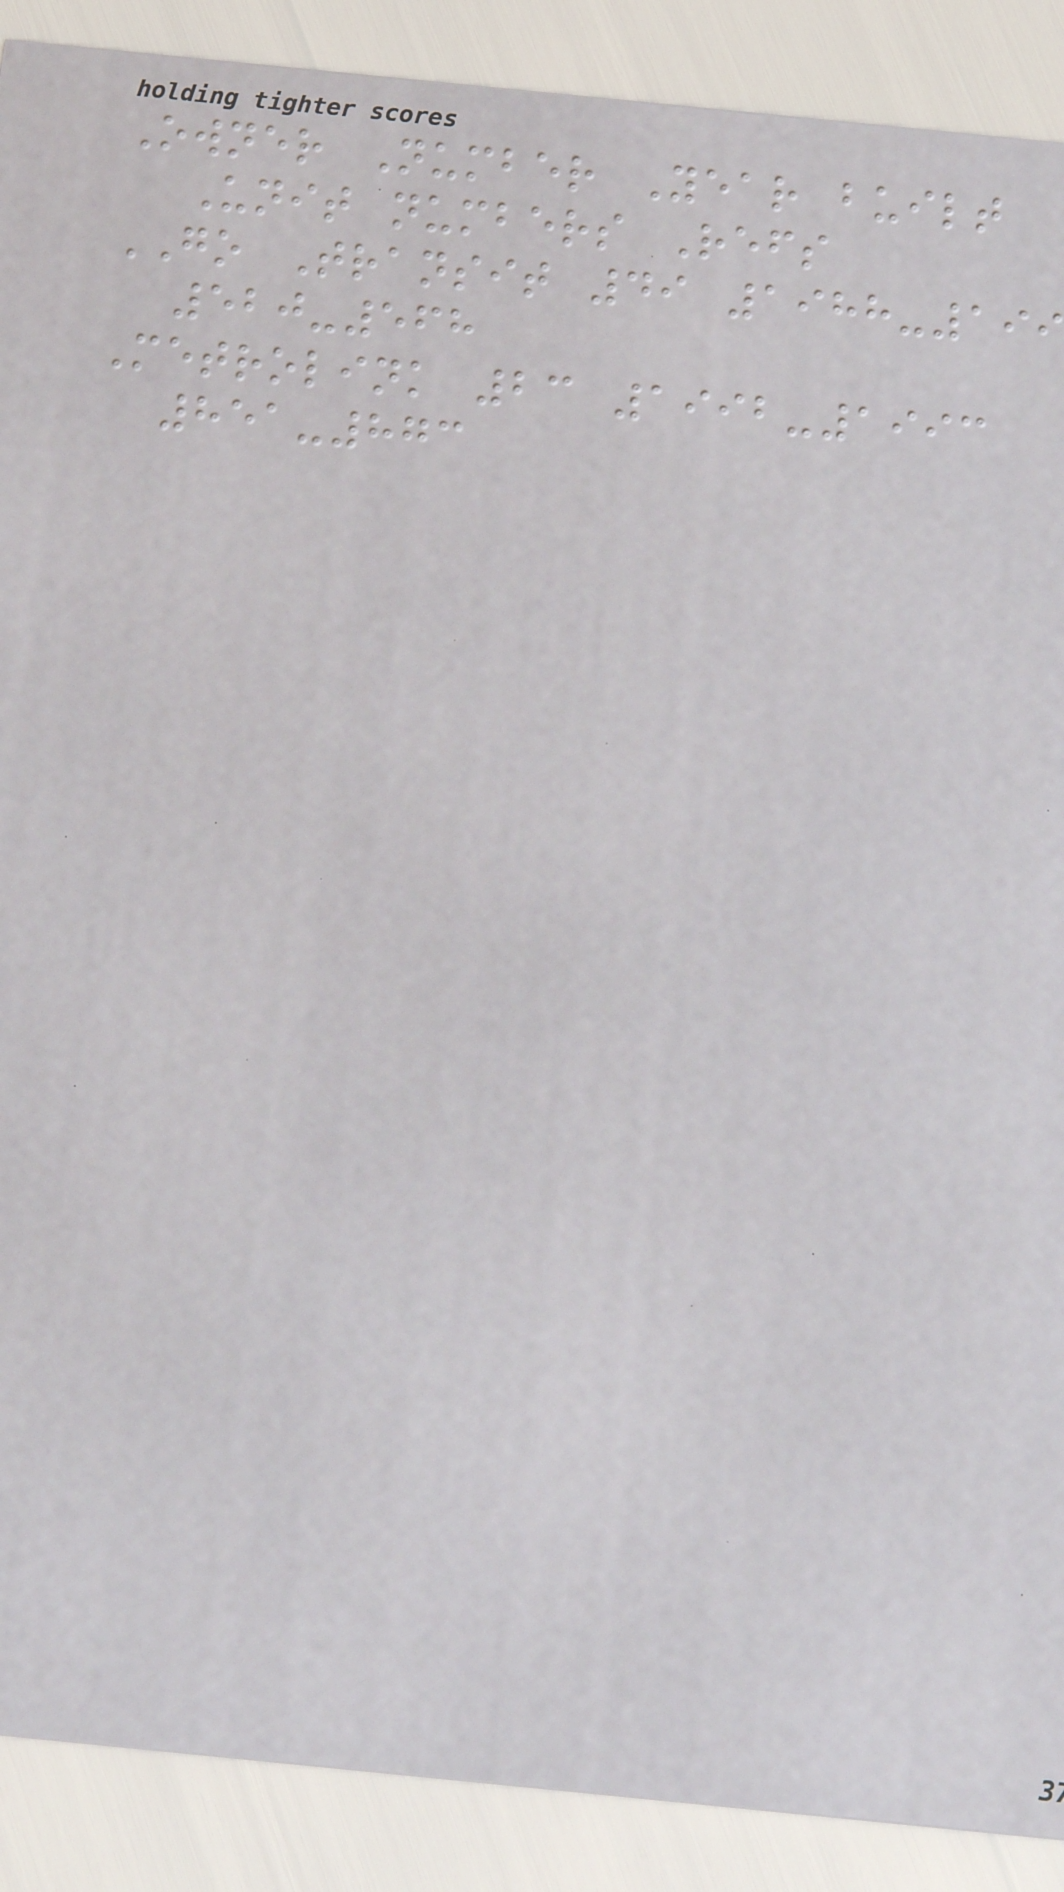Owner Number Year built
Unit numbers Refs
GO Transit 49 1988-199
520-568
Metrolink 23 1992-1993
851-873
